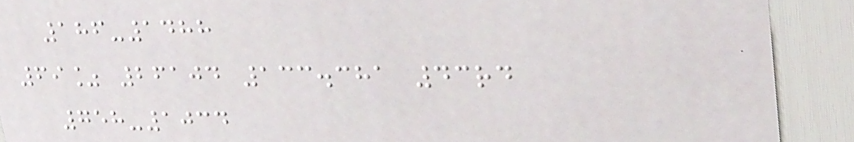186-1488
69% 26104 133.381 43rd
758-1034
